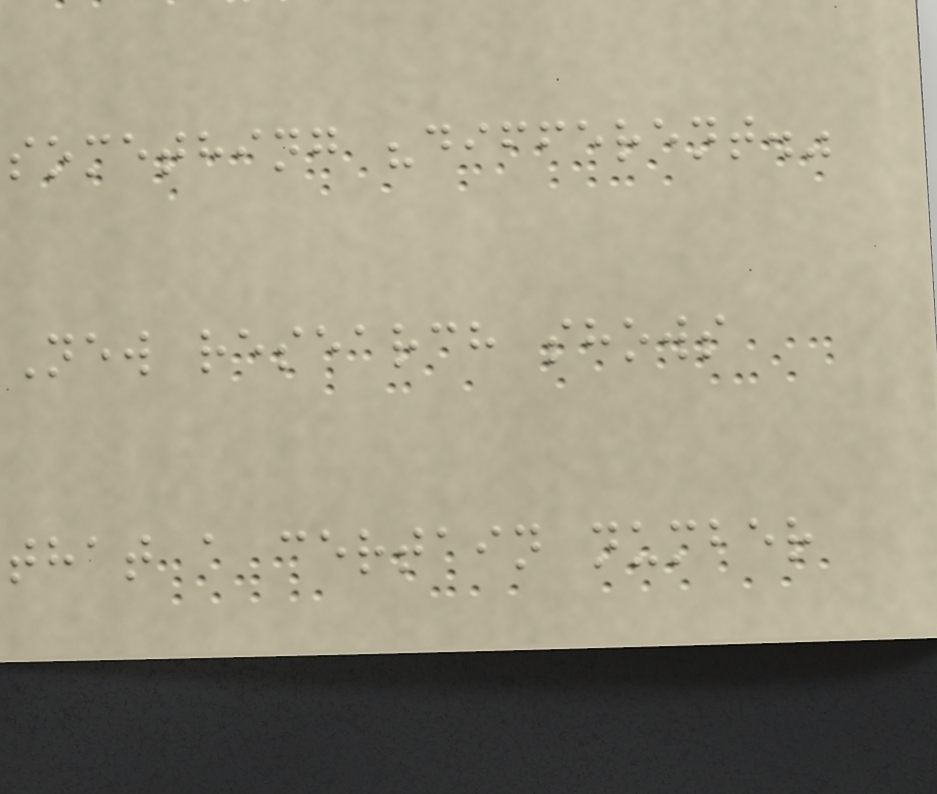something "different."
New research shows
that a certain number
